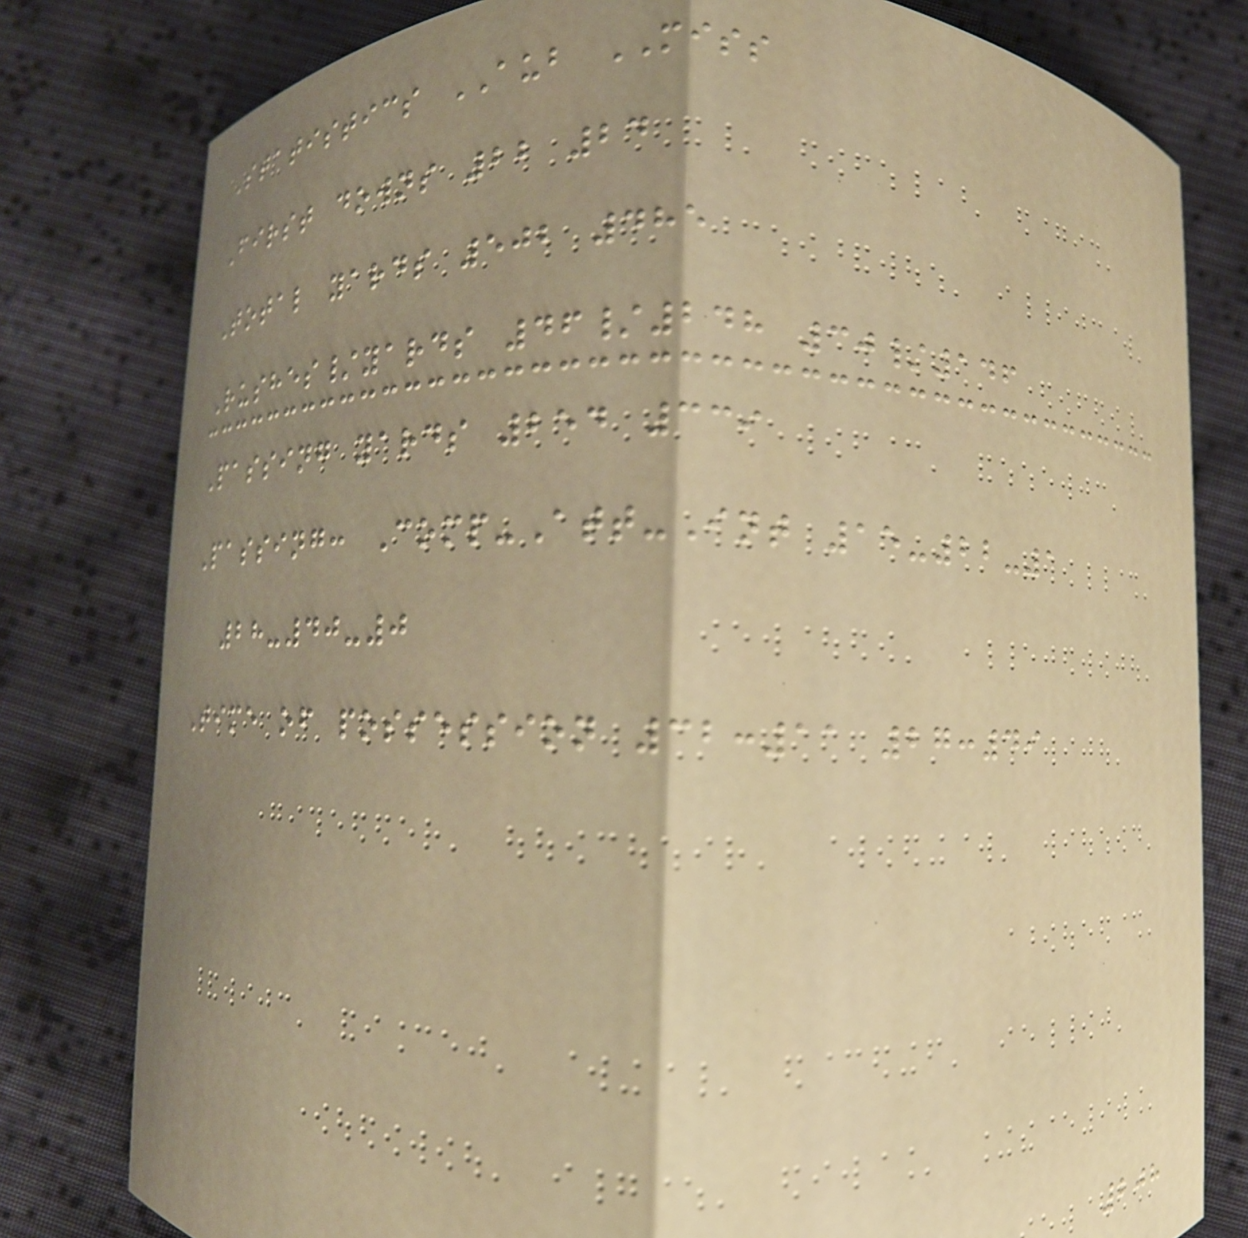Statistics AUB MISS
First downs 22 24
Total yards 502 485
Rushes/yards 46/248 30/146
Passing yards 254 339
Passing: Comp-Att-Int 15-22-1
28-40-0
Time of possession 32:11 27:49
208
